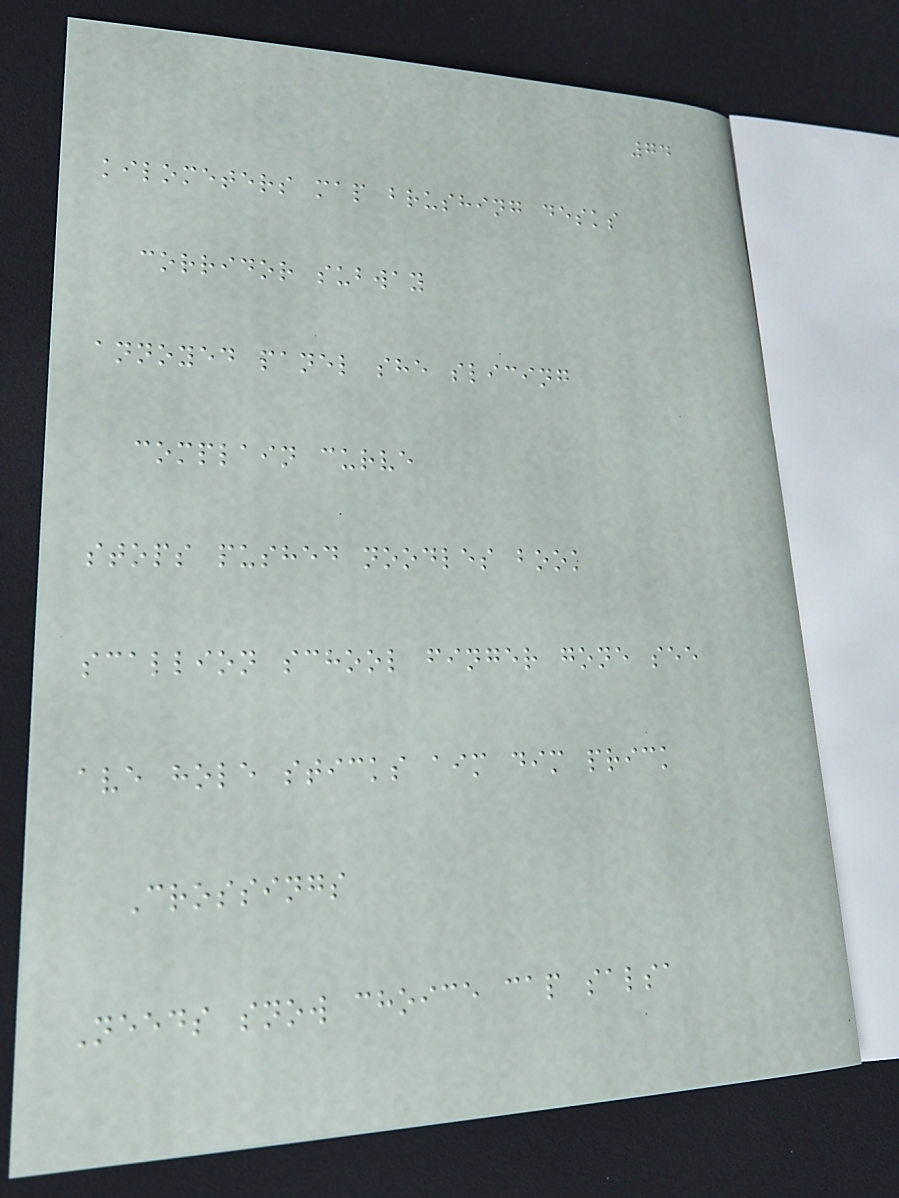74
kilometers map brushing desks
corridor subway
annoyed panel she slicing
complain curve
stops pushed noodles book
scallion school finger gone see
ave hole sticks aim dim prick
Crossings
Needs snow choice cap salsa
